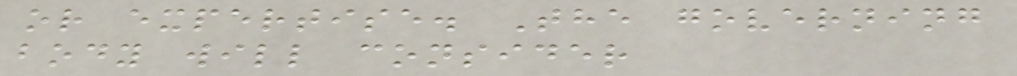or expertise. The governing
body will consider
